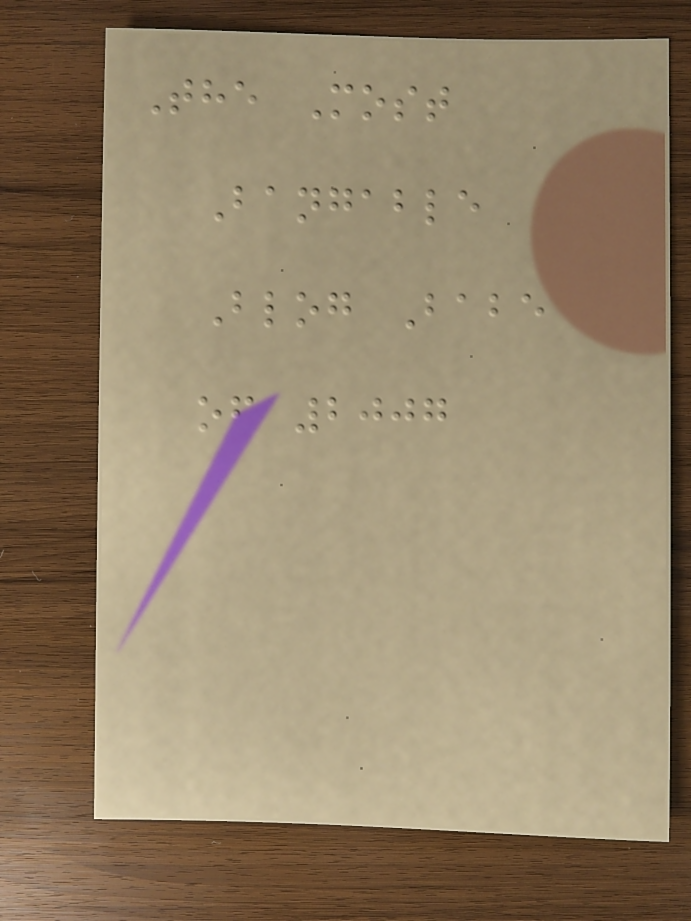The Most
Bangable
Blog Babe
of 2007
